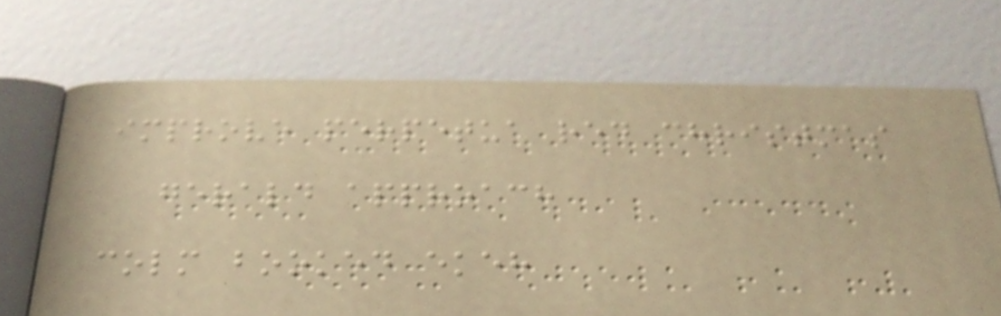improve perpetua red christmas
gerald approach
colm booked ekeh
